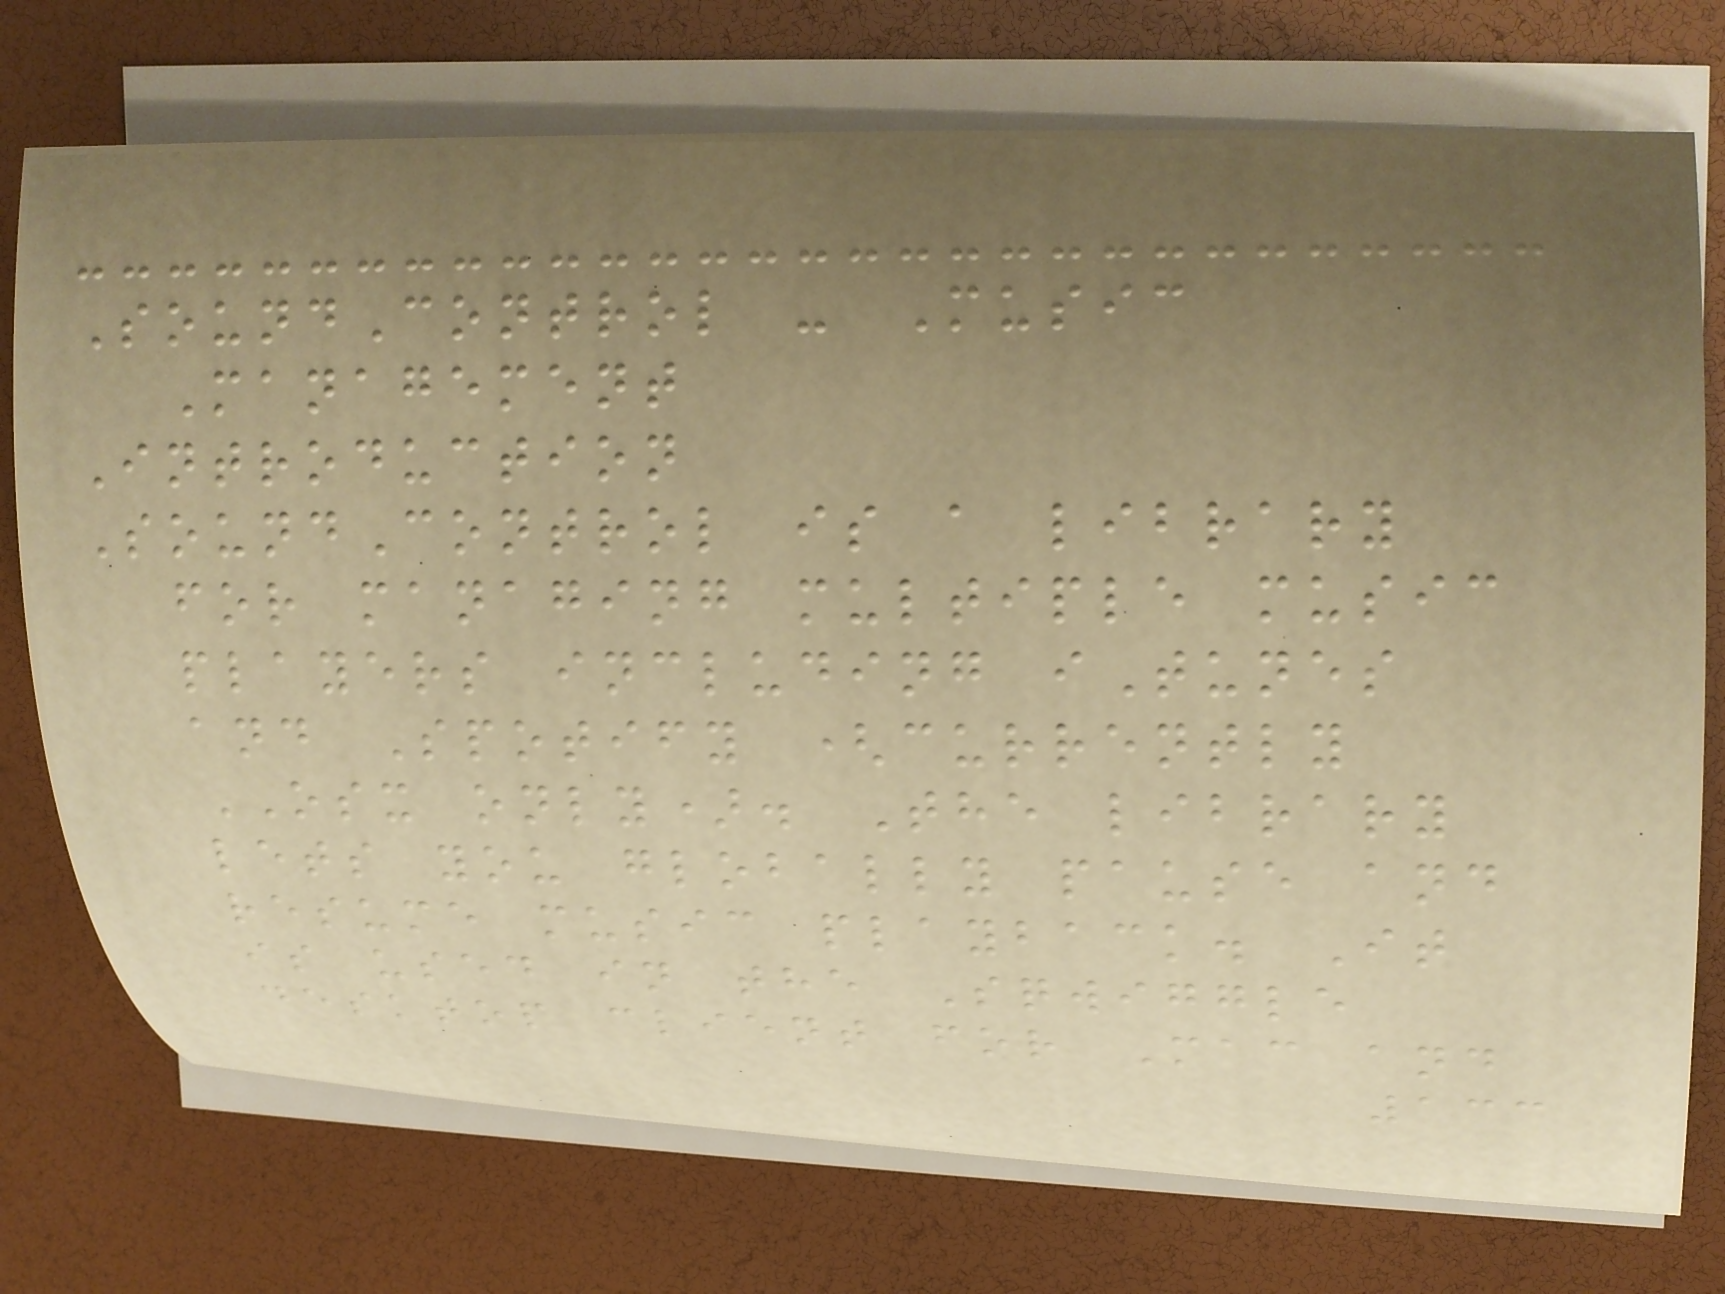SoundControl - Music
Management
Introduction
SoundControl is a library
for managing multiple music
players including iTunes
and Spotify (currently
OSX only). The library
lets you globally pause and
resume music playback. It
is used in the Sqwiggle
desktop client for Mac and
133
